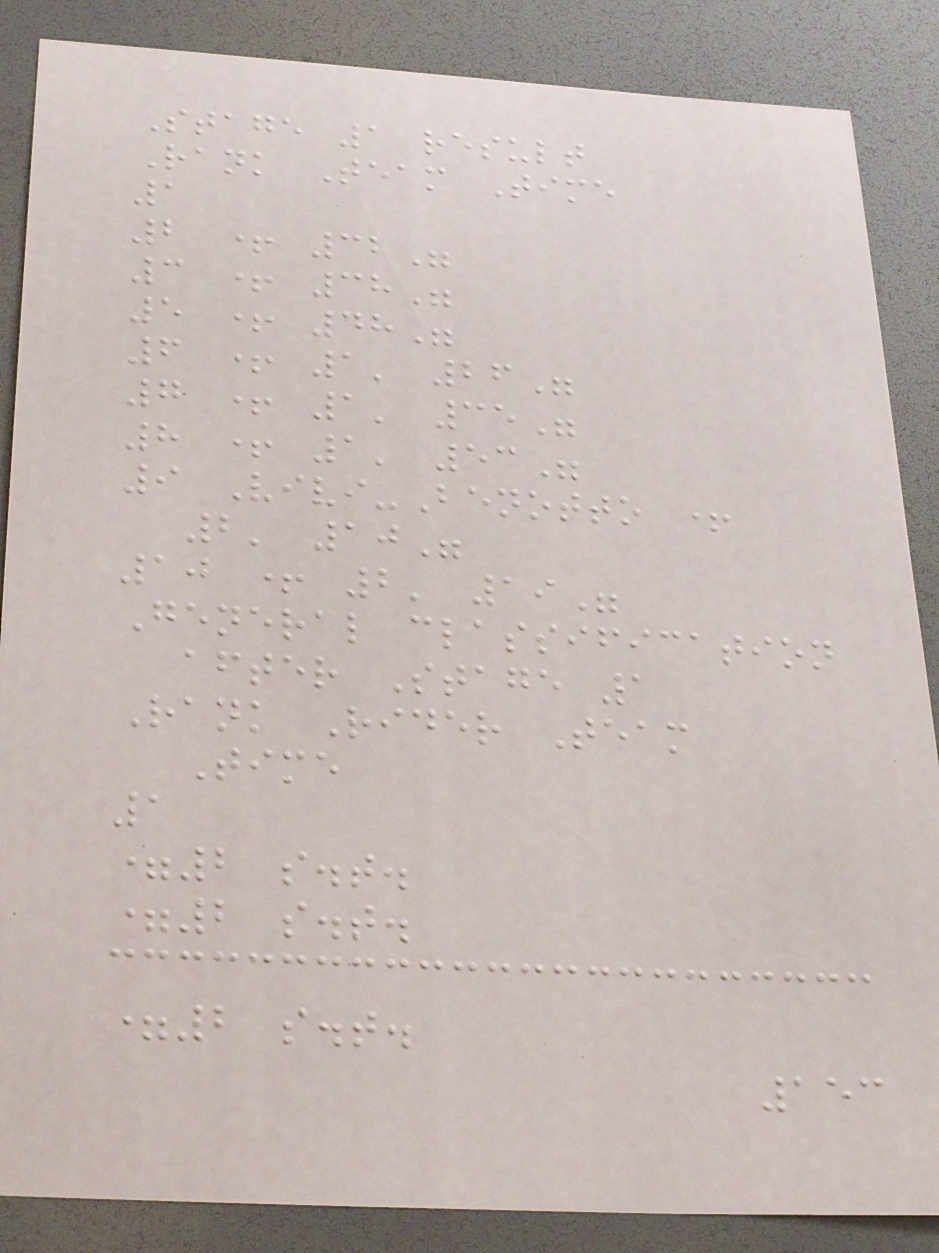Stage 1 result
Rank Team Time
1
2 + 32"
3 + 38"
5 + 48"
6 + 1' 26"
7 + 1' 35"
8 + 1' 53"
9 Vivi-Benotto +
2' 10"
10 + 2' 19"
General classification
after Stage 1
Rank Rider Team
Time
1
=2 s.t.
=2 s.t.
=2 s.t.
153
